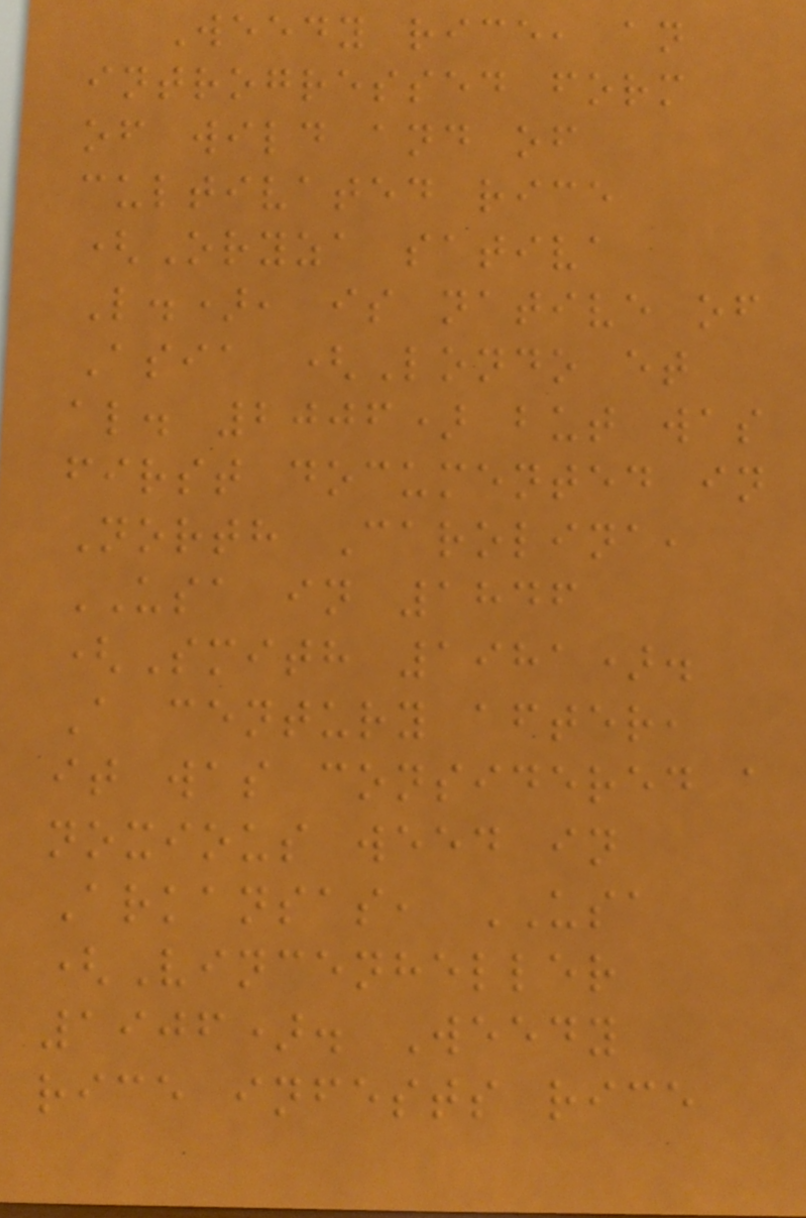Weedy rice, an
introgressed form
of wild and of
cultivated rice
(Oryza sativa
L.), is native of
Asia (Londo et
al. 2006) but was
first documented in
North Carolina,
USA in 1846
(Smith 1981).
A century after,
it was considered a
noxious weed in
Arkansas, USA
(Vincenheller
1906). Weedy
rice infests rice
